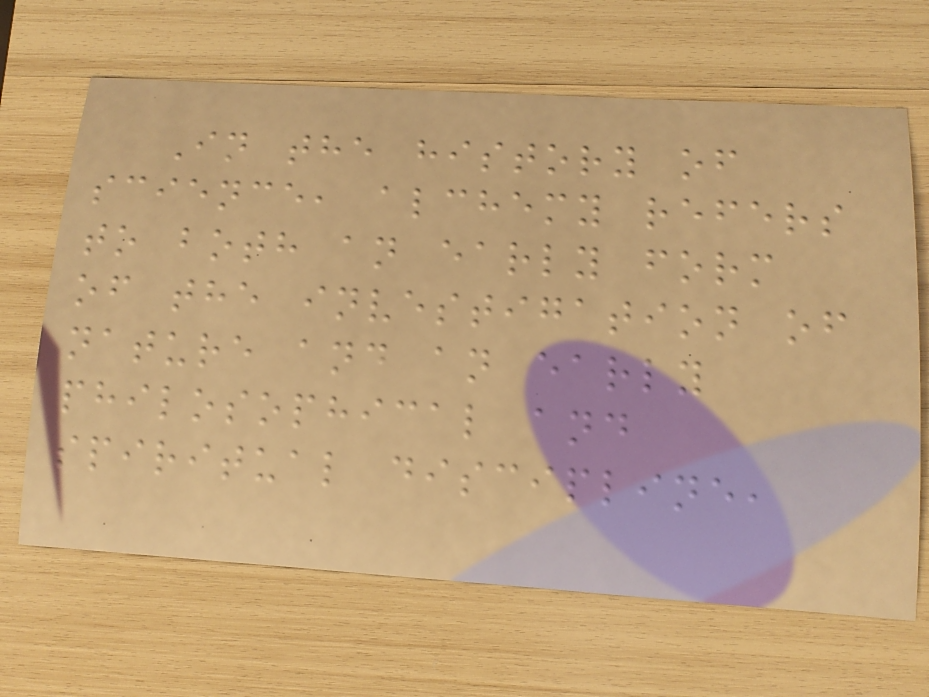In the history of
science, alchemy refers
to both an early form
of the investigation of
nature and an early
philosophical and
spiritual discipline,
